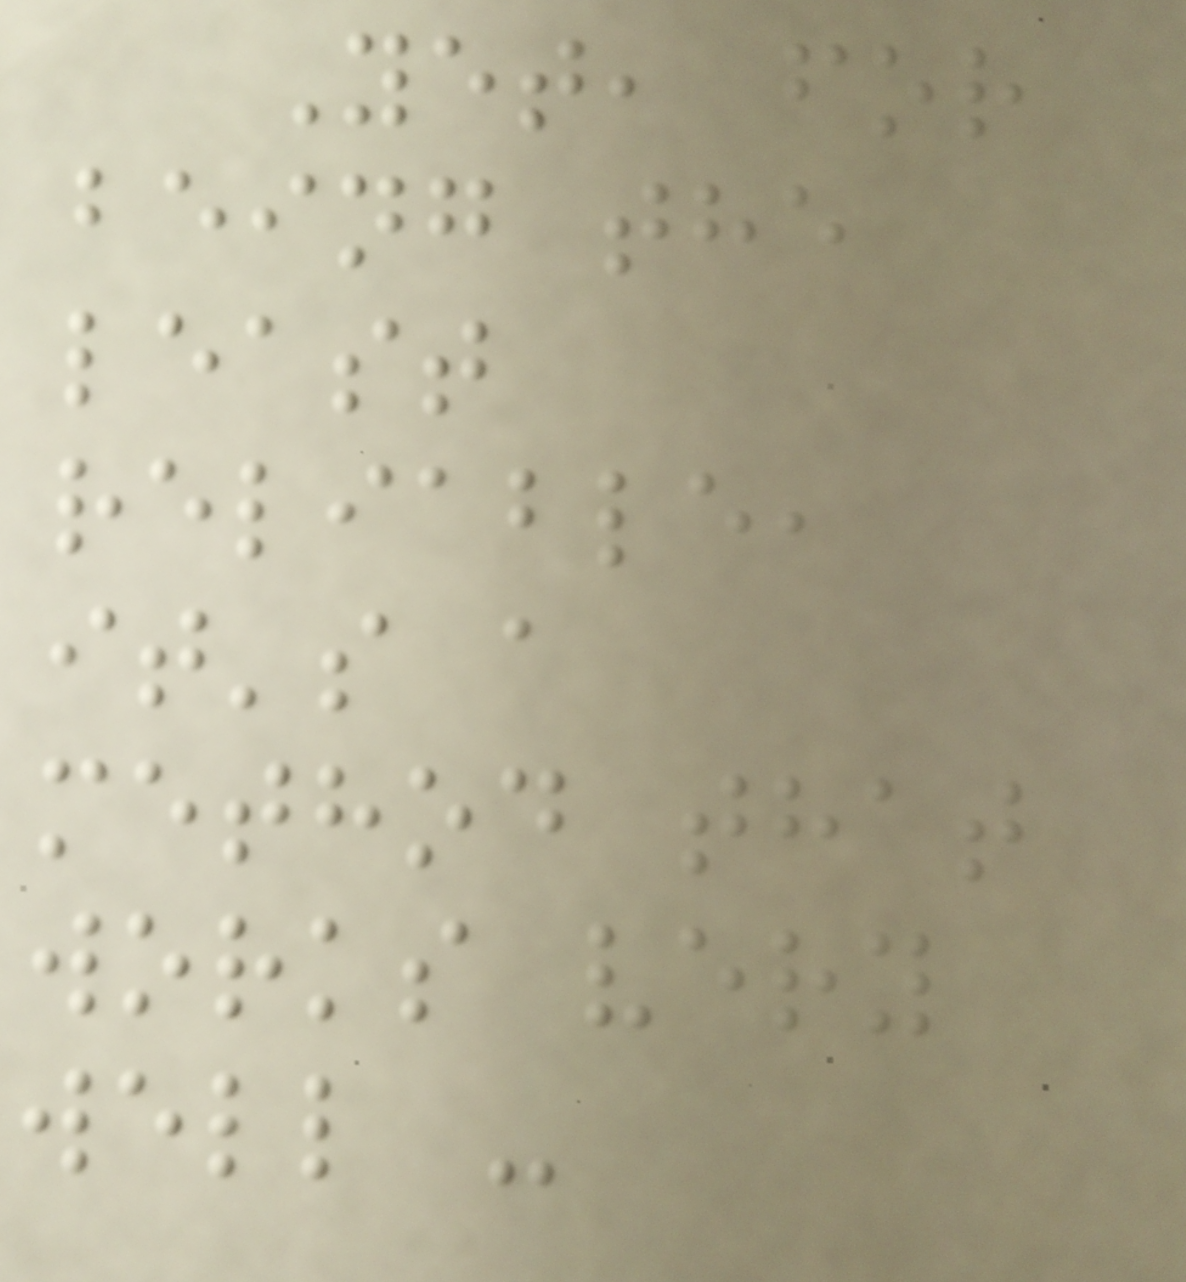Yet, for
being the
least
reliable,
it's a
method that
works very
well -
